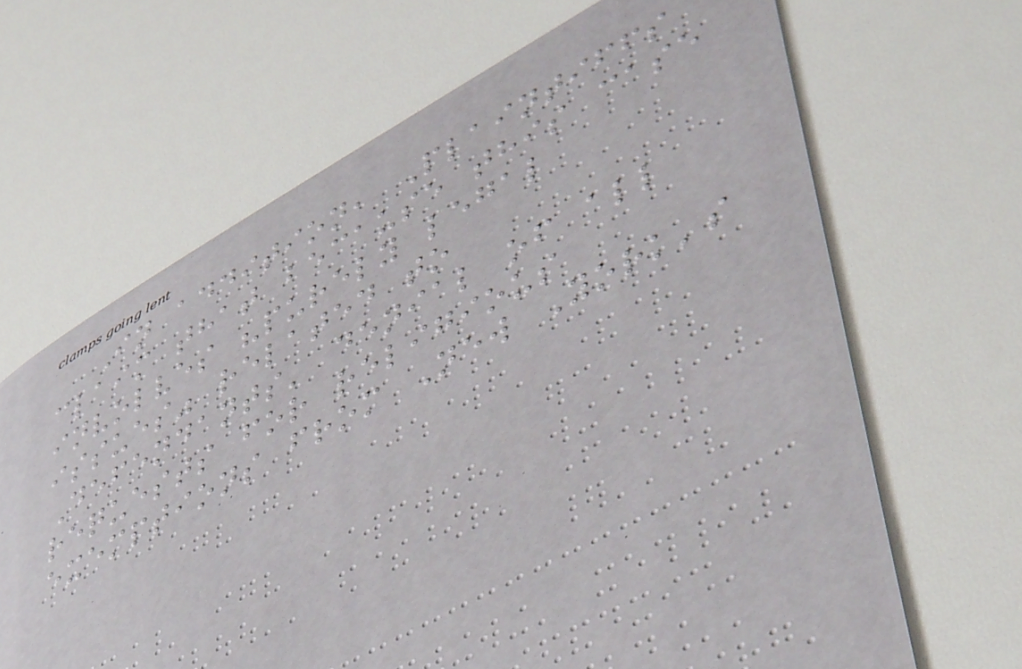In addition, Plaintiffs
claim that because this case
involves "purely legal
issues" related to
Defendants' denial of all
requests for religious
exemptions from New York's
